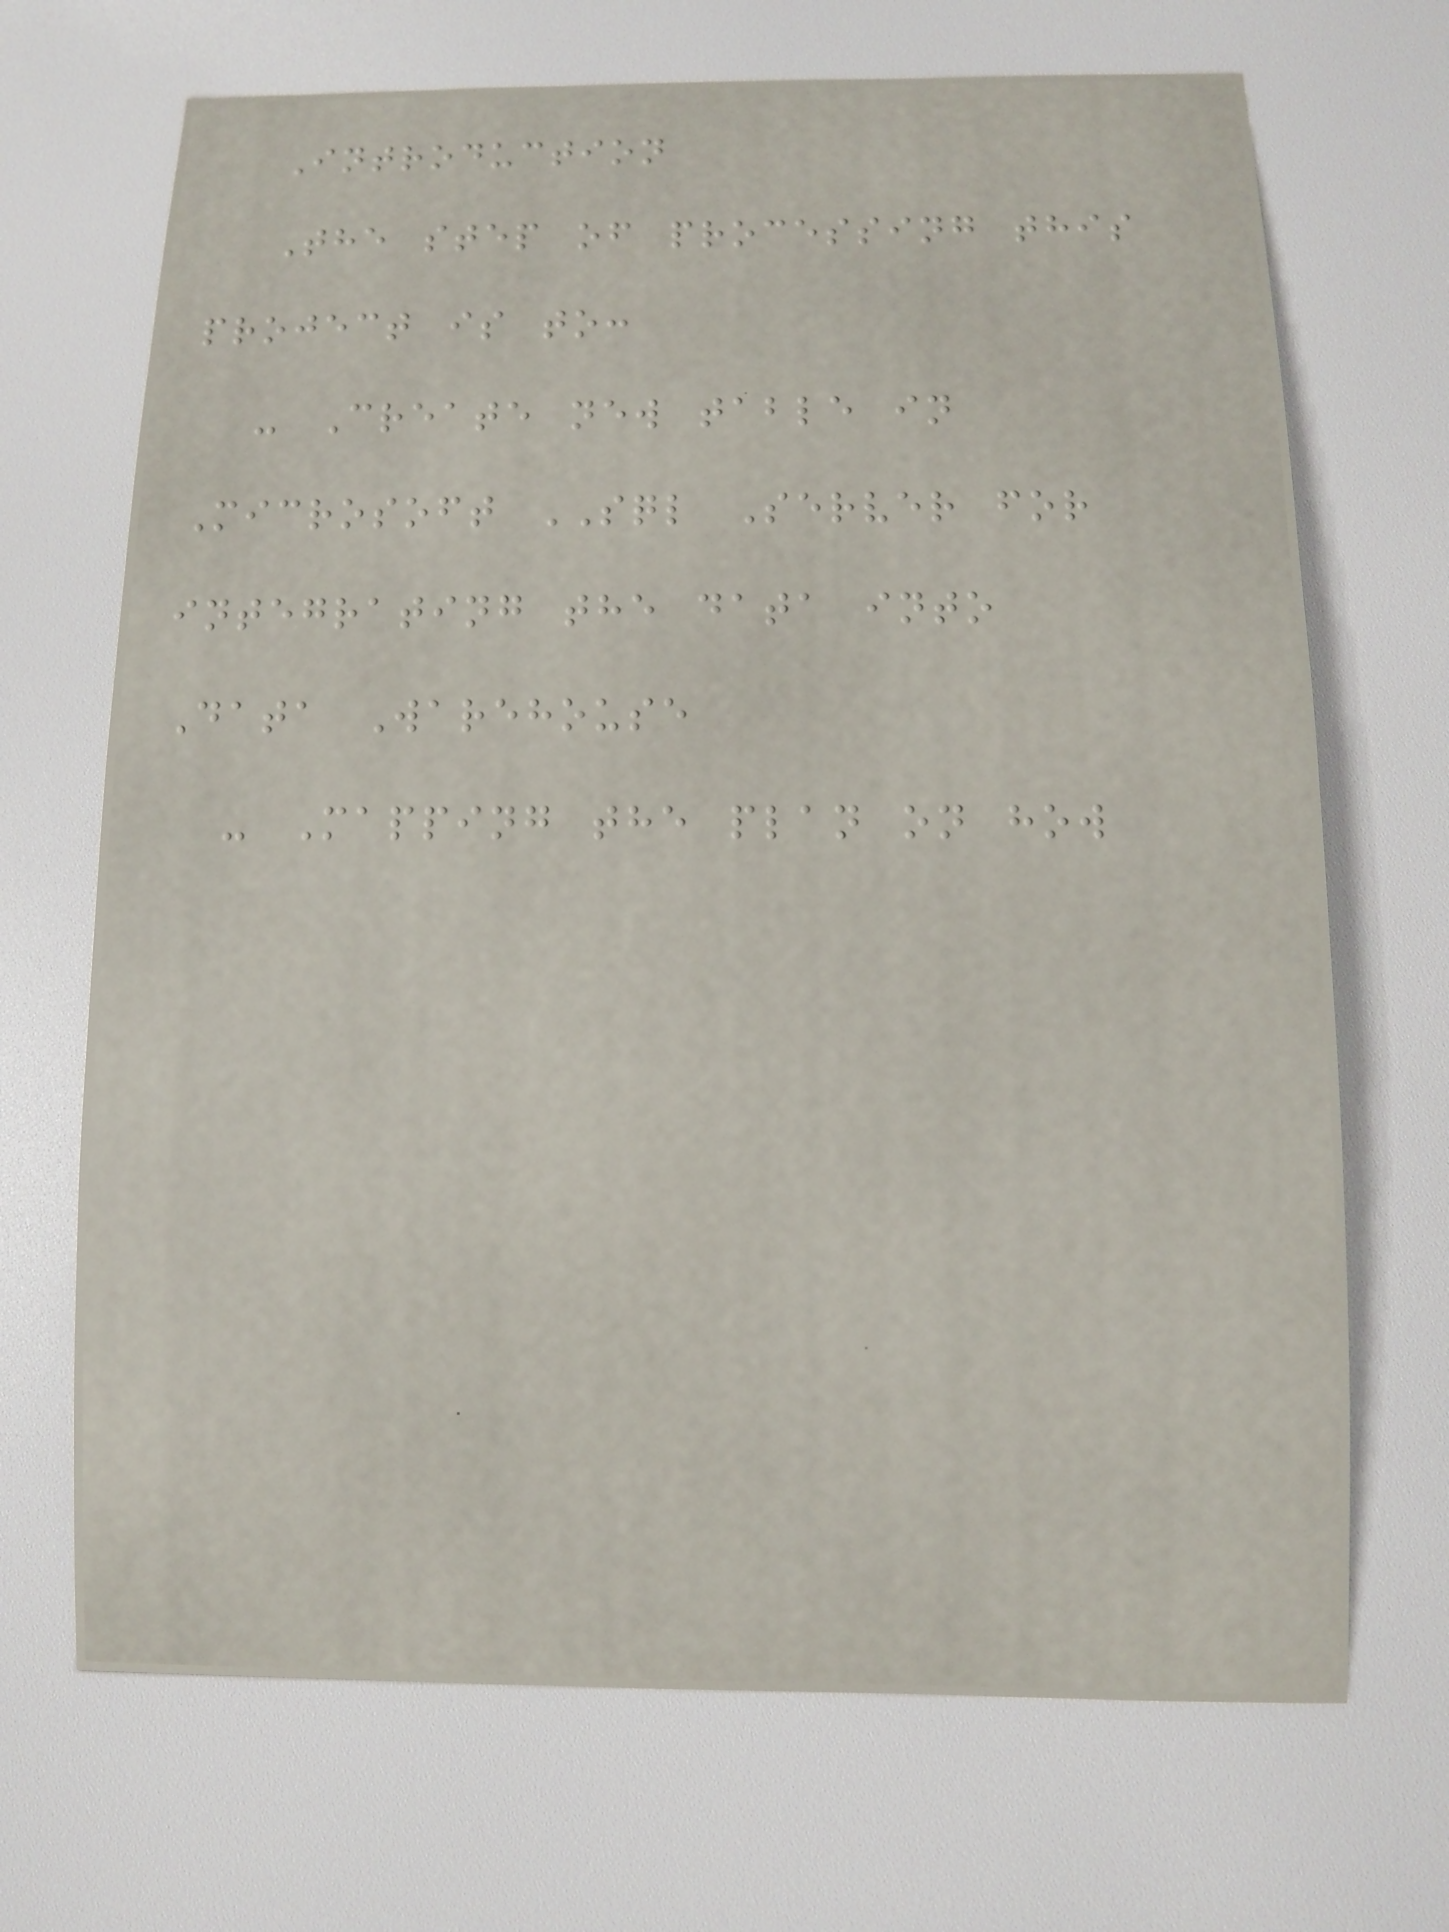Introduction
The step of processing this
project is to:
- Create new table in
Microsoft SQL Server for
integrating the data into
Data Warehouse
- Mapping the plan on how
